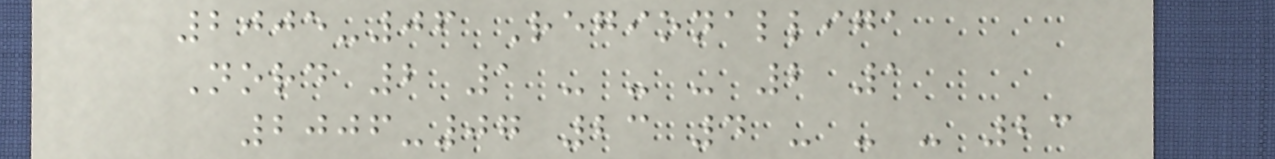2005-06 Regionalliga
Nord 2 1 - - - 2 1
2006-07 23 4 - - - 23
